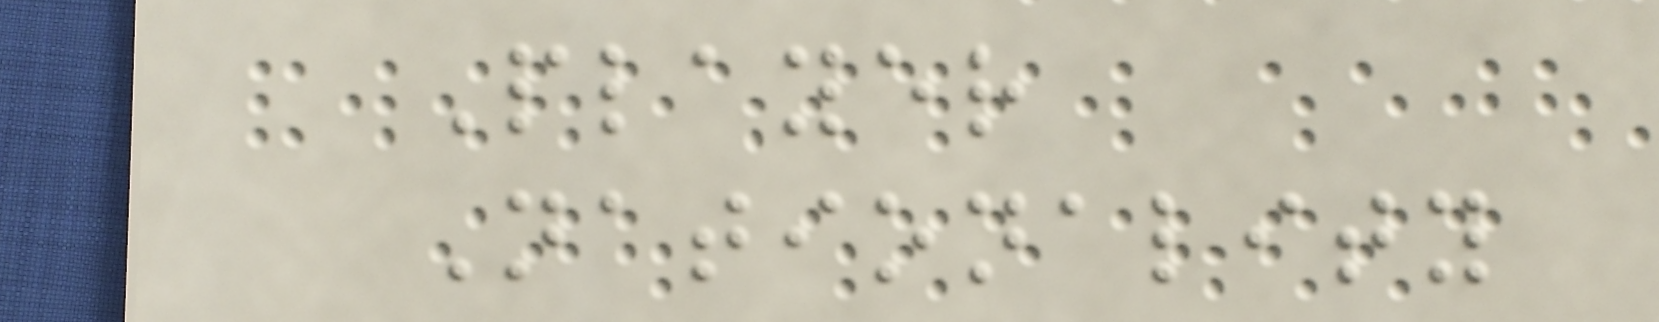Player
Nationality
